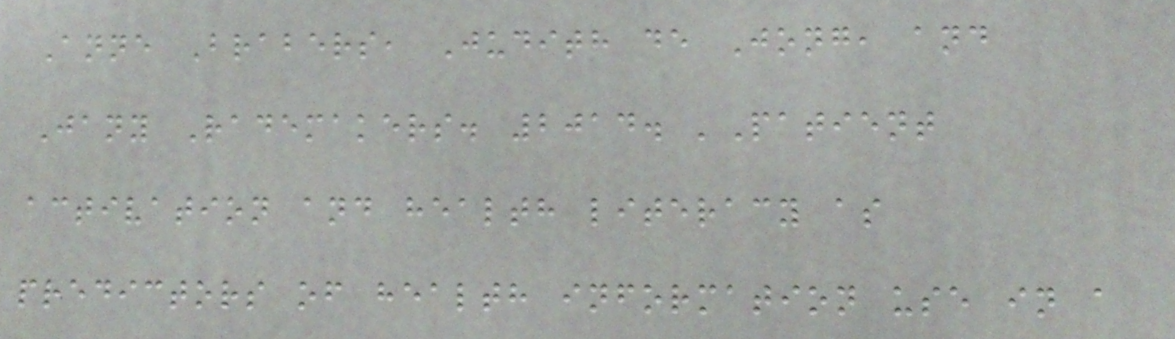Anne Brabers, Judith de Jong, and
Jany Rademakers. 2014. 'Patient
activation and health literacy as
predictors of health information use in a
